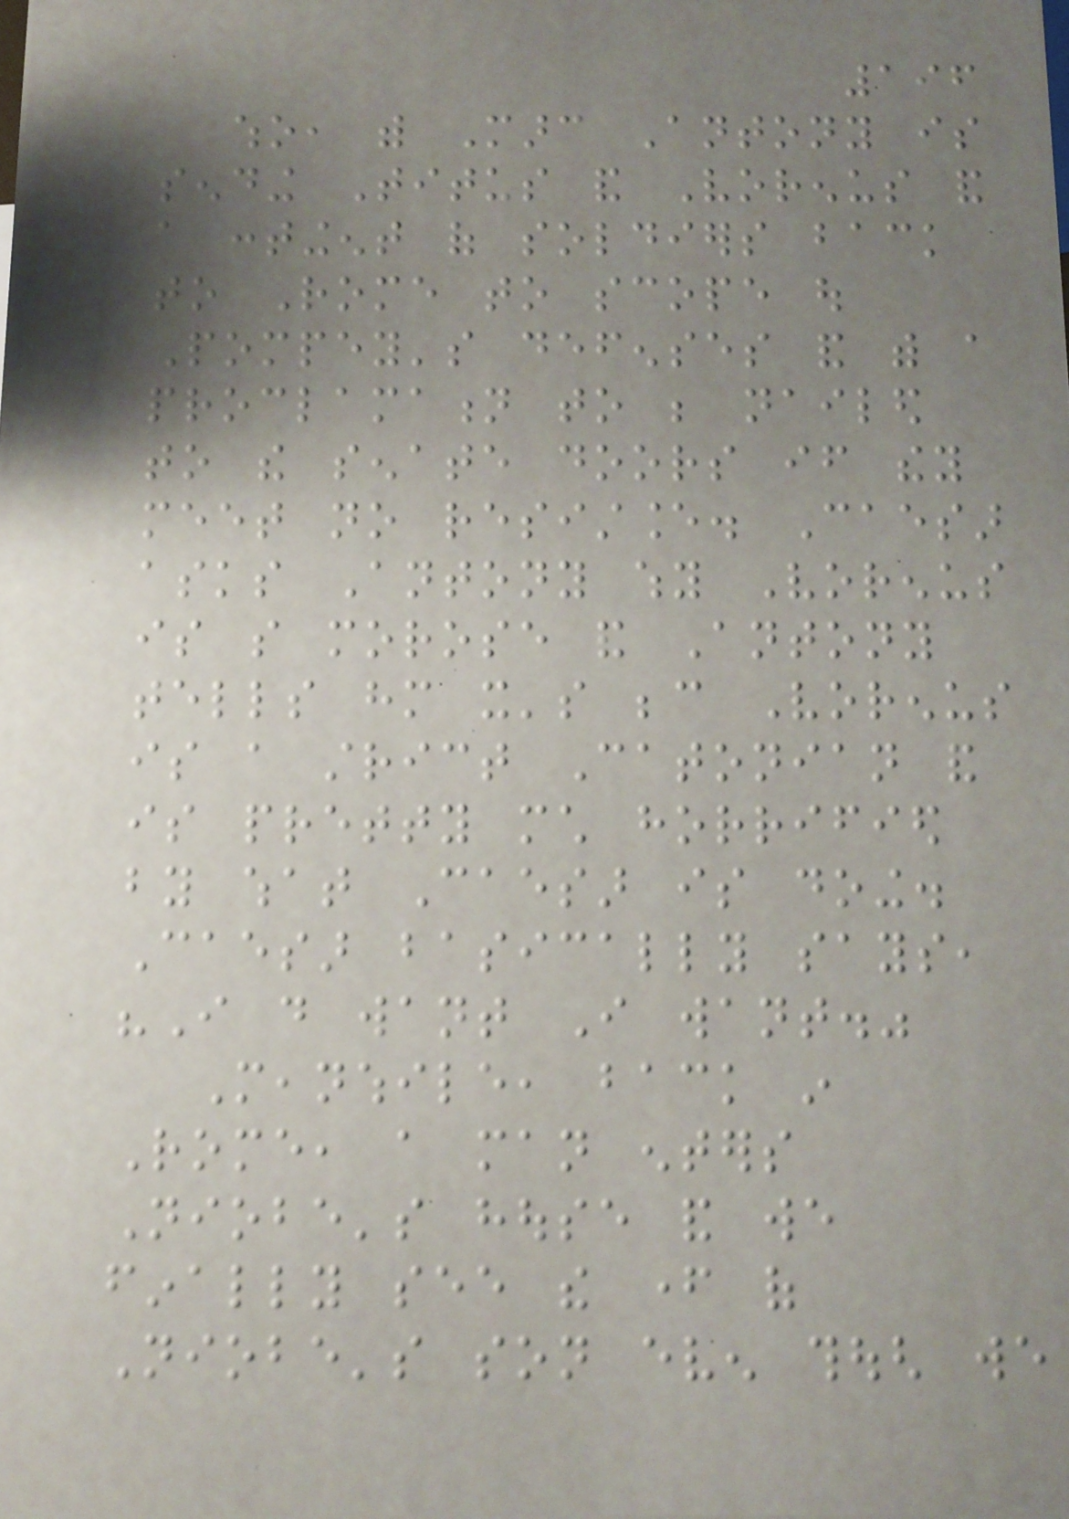196
who, with Marc Antony is
sending Titus and Vorenus and
a contingent of soldiers back
to Rome to scope out
Pompey's defenses and with a
proclamation to be nailed
to the senate doors if they
meet no resistance. Caesar
asks Antony why Vorenus
is so morose and Antony
tells him it's because Vorenus
is a strict Catonian and
is pretty much horrified
by what Caesar is doing.
Caesar basically says,
"I do want I want."
Meanwhile, back in
Rome, a man enters
Niobe's house and we
finally see the father of
Niobe's son even though we
